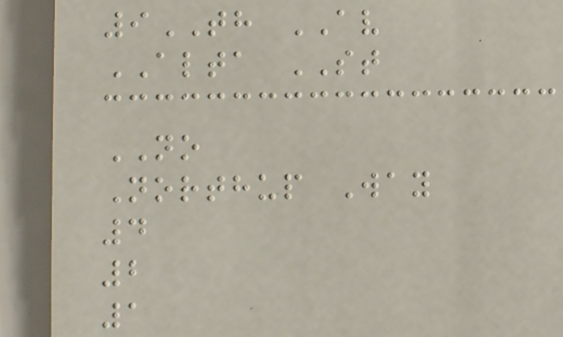9TH AV
ALTA ST
NO
Northup Way
4
2
1
